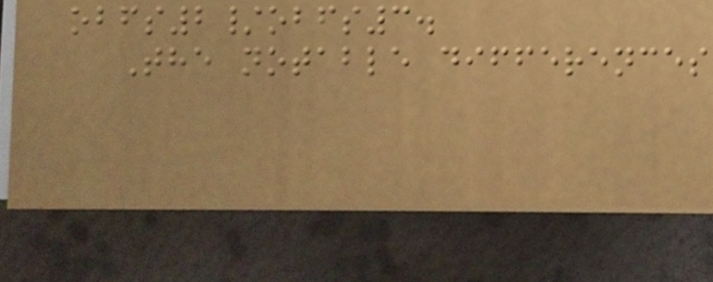obfs2/obfs3.
The notable differences
